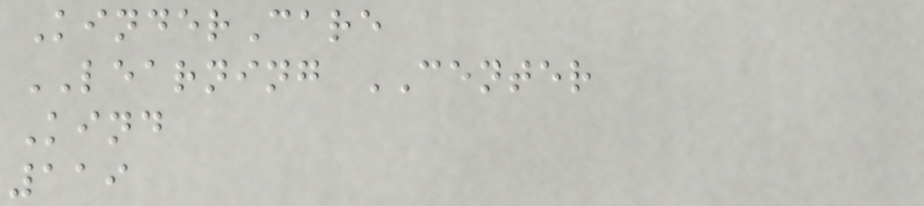KinderCare
LEARNING CENTER
Kind
119
